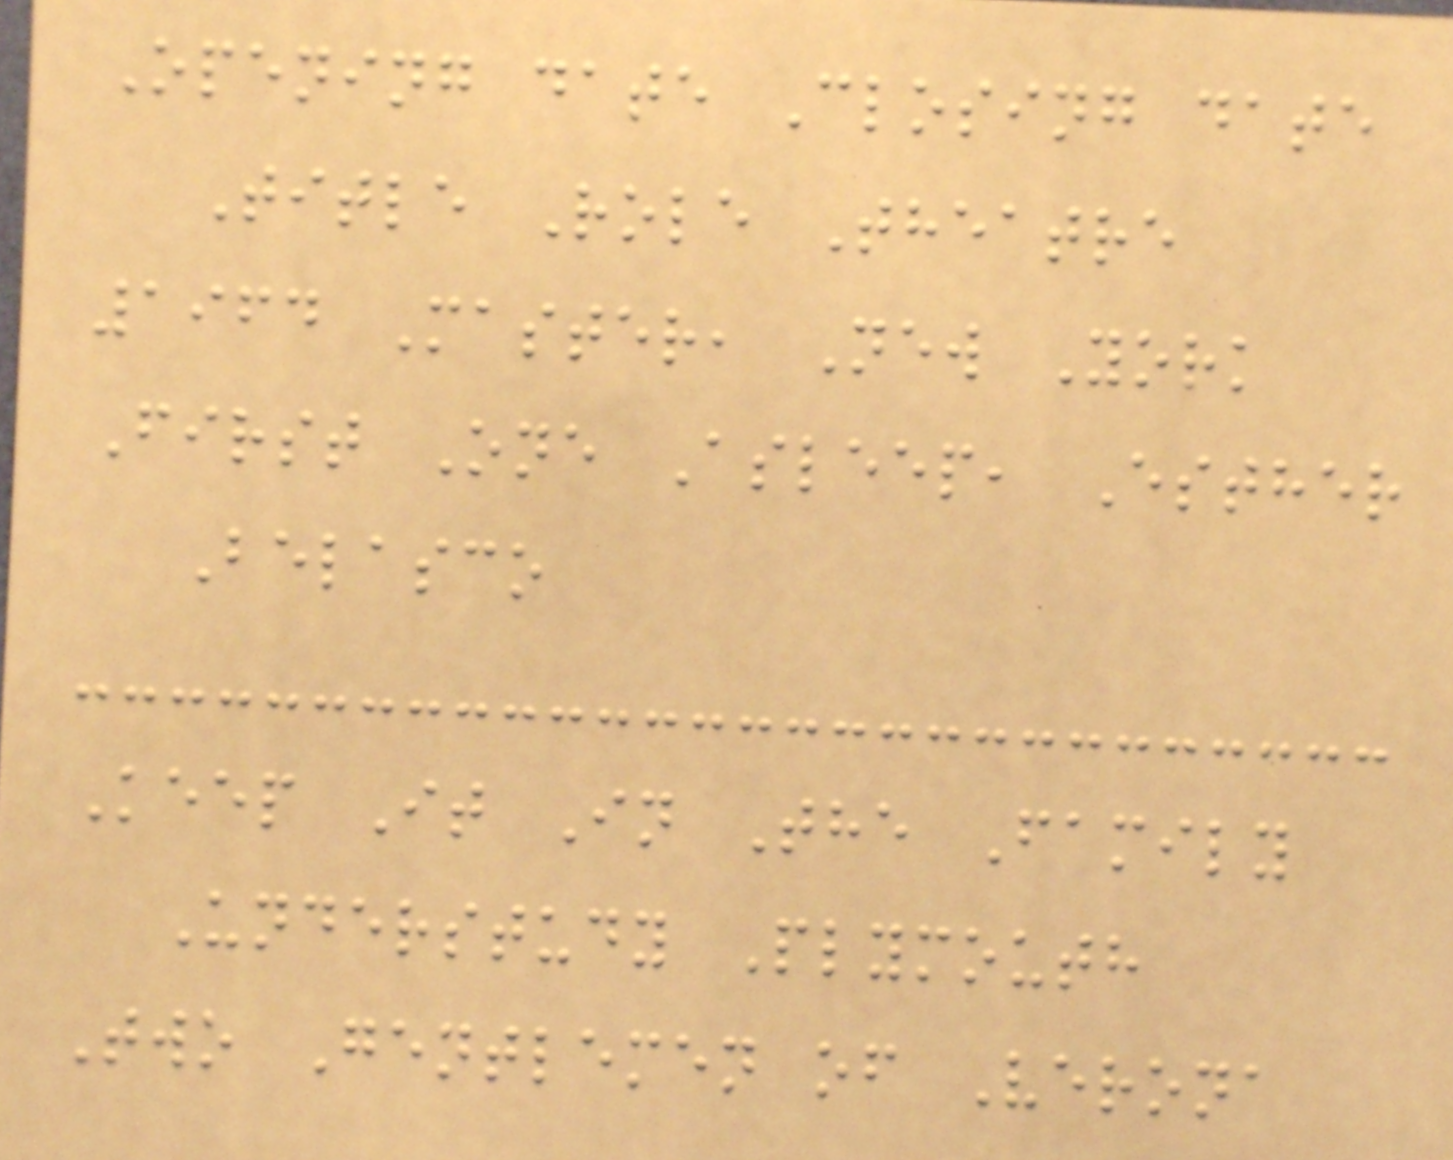Opening date Closing date
Title Role Theatre
1964 Master, New York
First One Asleep, Esther
Belasco
Keep It In The Family
Understudy Plymouth
Two Gentlemen of Verona
